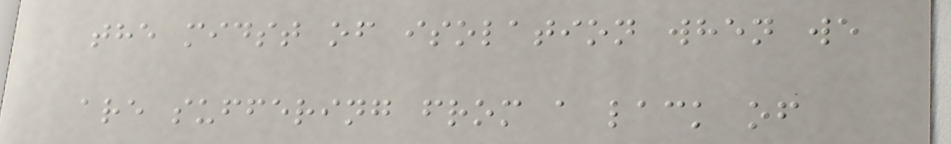the midst of isolation when we
are suffering from a lack of
